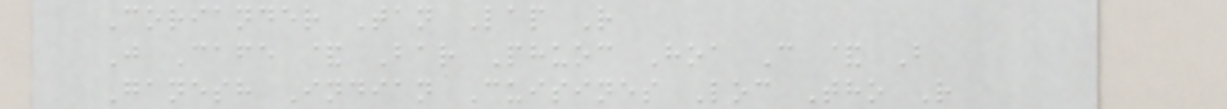Coriander Tan Lap R
J Cafe & Bar Phuoc Hoa C & B
Ganesh Indian Cuisines Loc Tho R
